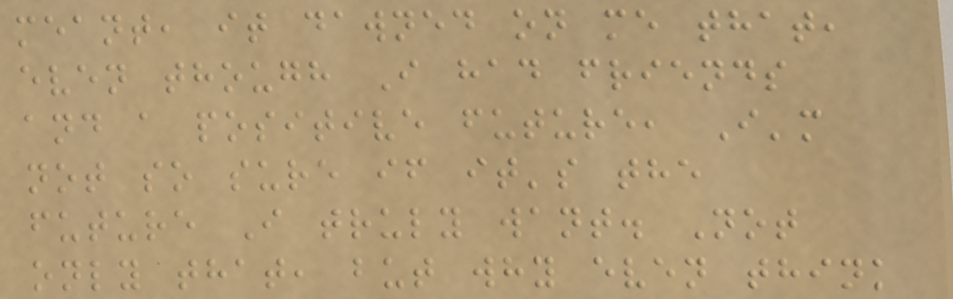meant, it dawned on me that,
even though I had friends
and a positive future, I'm
not so sure if it's the
future I truly want. Not
only that, but why even think
